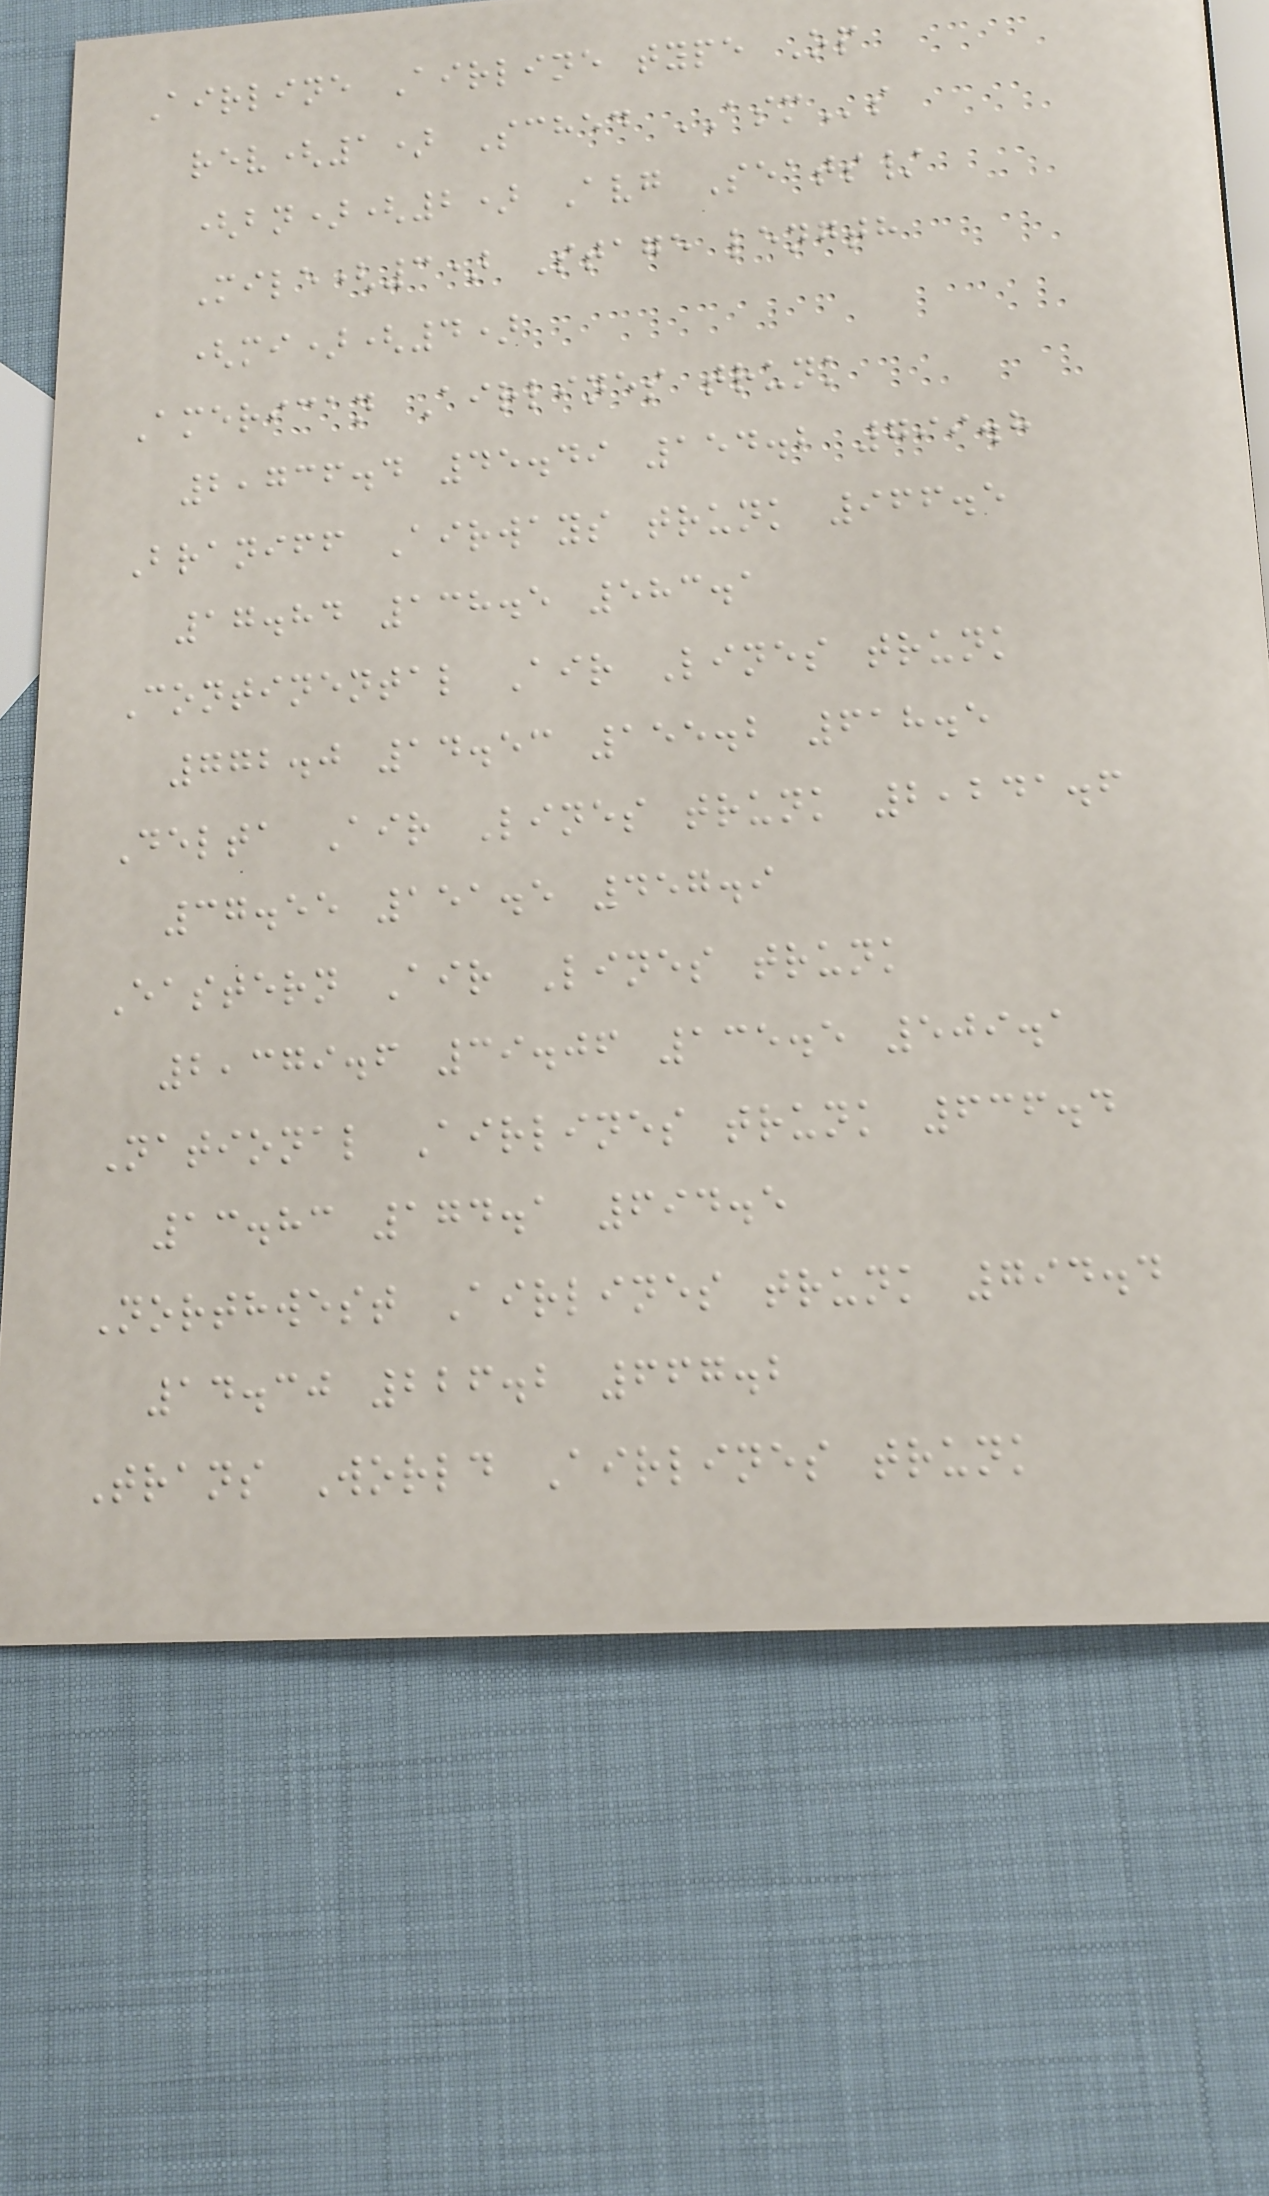Airline Airline type Op
rev(1) Sched ASMs
(bn)(2) Avg Seats/
Mile(3) Stage length
(mi)(4)
American Airlines trunk
2,736.4 45.49 154.2 799.8
Braniff Airways trunk 966.5
17.84 138.5 583.1
Continental Air Lines trunk
772.0 14.53 155.2 618.5
Delta Air Lines trunk 2,241.6
37.55 151.5 457.9
Eastern Air Lines trunk
2,379.6 39.06 135.5 509.1
National Airlines trunk 636.4
13.83 174.1 694.5
Northwest Airlines trunk 794.4
14.30 226.2 667.2
Trans World Airlines trunk
